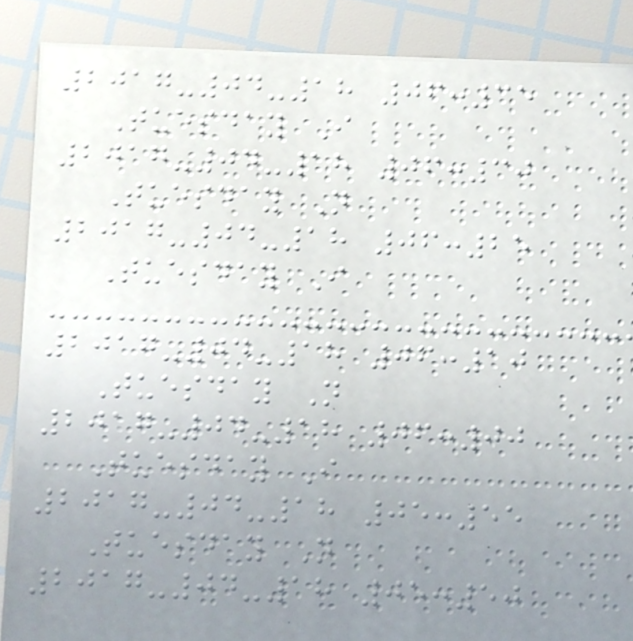2017-04-18 06:35
Tuesday I
2017-04-18 06:30
Tuesday N
2017-04-18 06:25
Tuesday I
2017-04-18 06:10
Tuesday N
2017-04-18 06:00
Tuesday I
2017-04-18 05:55
Tuesday N
2017-04-18 05:50
